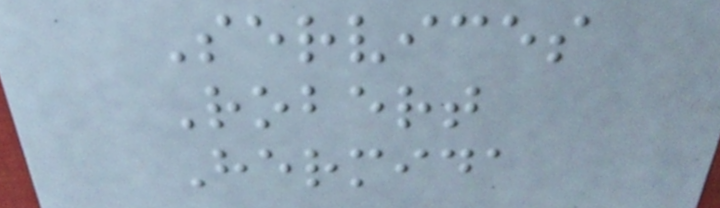Services
Robert
Hermida
